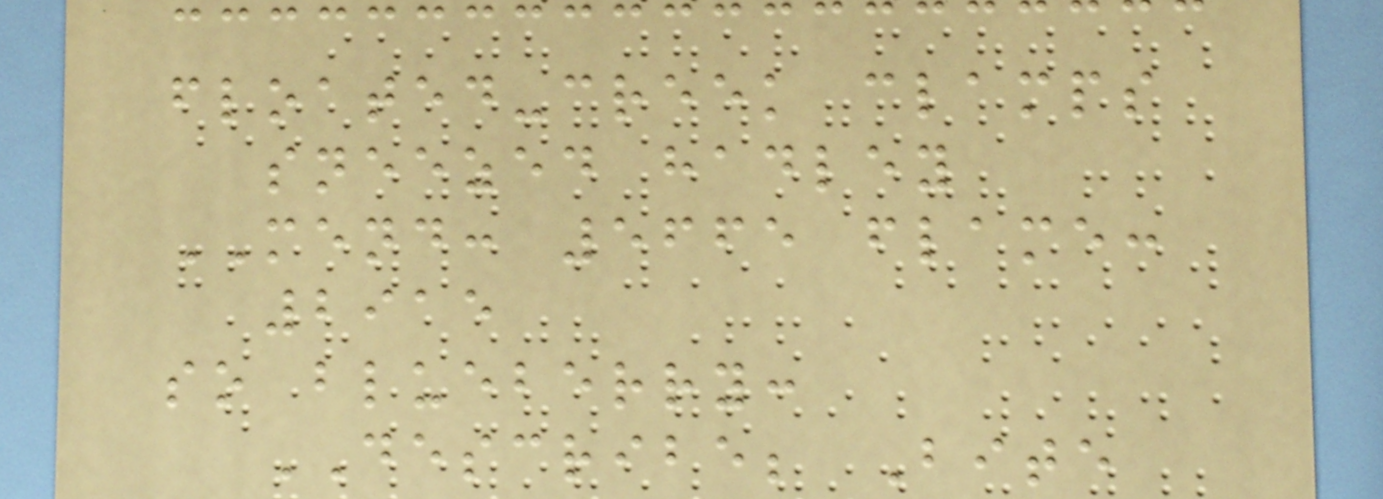floated-creek clamps
sneezed hadley
MEND: 5665 flame:
2915
so blueberry:
DESCRIBE; Bite
